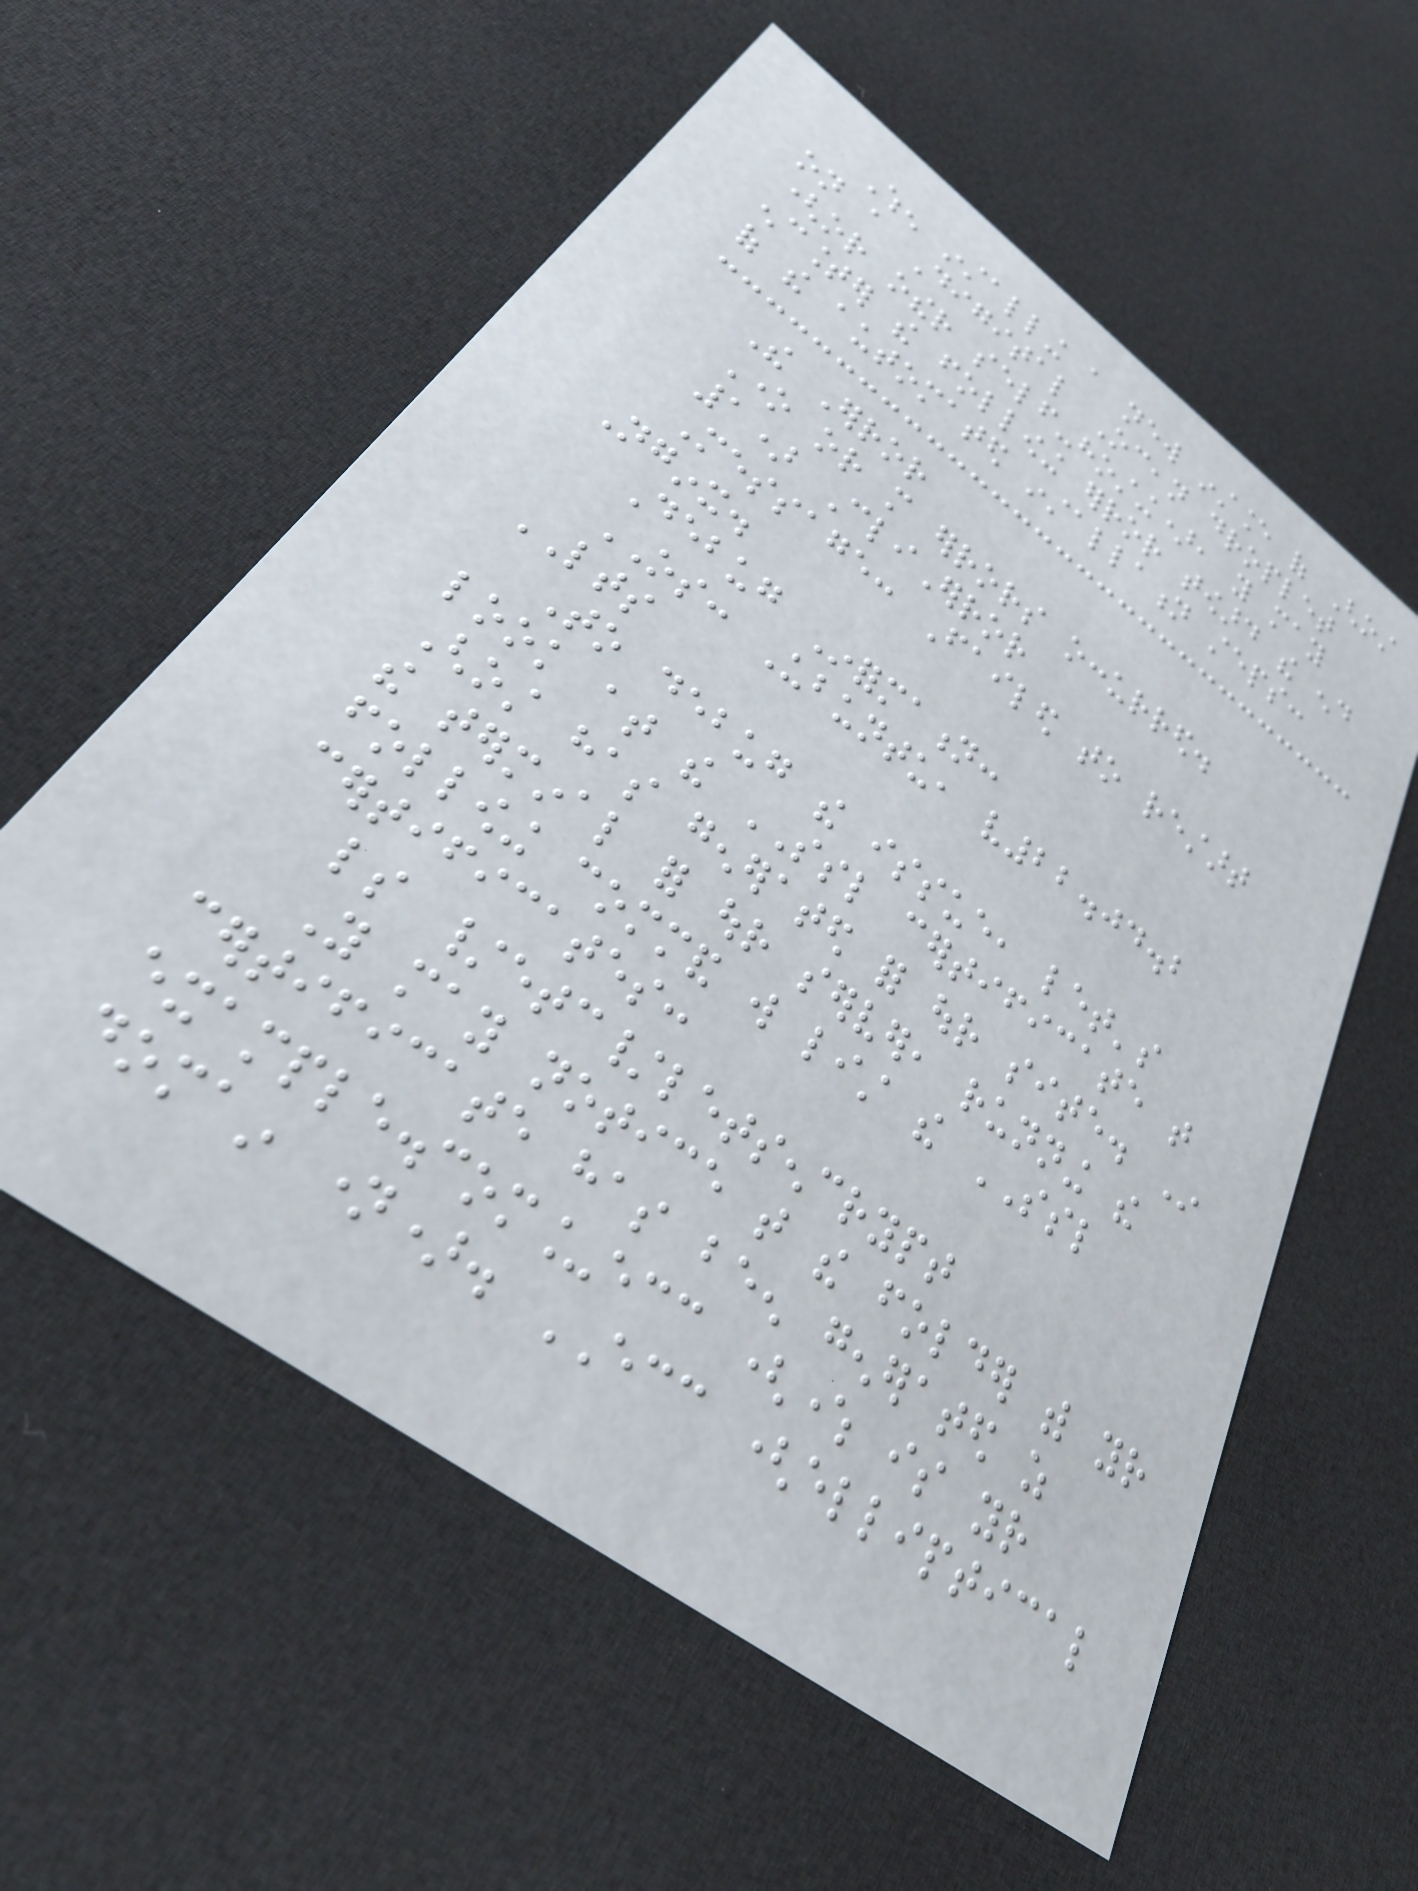When installing a new instance of Ghost
on a Digital Ocean droplet
(or other self-hosting), you may
encounter the following error toward the end
of the automated installation steps:
The Error
One or more errors occurred.
1) CliError
Message: Failed to restart
Nginx.
Debug Information:
OS: Ubuntu, v22.04.2
LTS
To debug the issue, let's
look at the SSL certificate that
Ghost has generated for our site. In
the terminal for our server, running the
following command will list the SSL
certificates:
ls /etc/letsencrypt
You may notice that the folder with your
certificate has been generated as
example.com_ecc (where is your
domain name). ECC (elliptical
